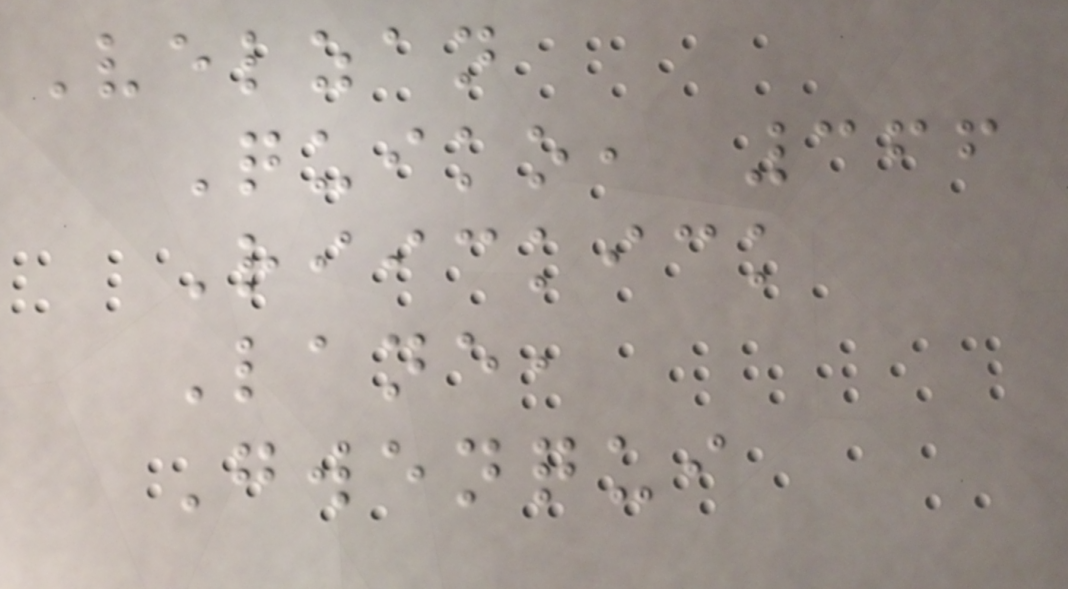Velzan
Quiko, 366
Riickick
Lane,
Gwenqui
